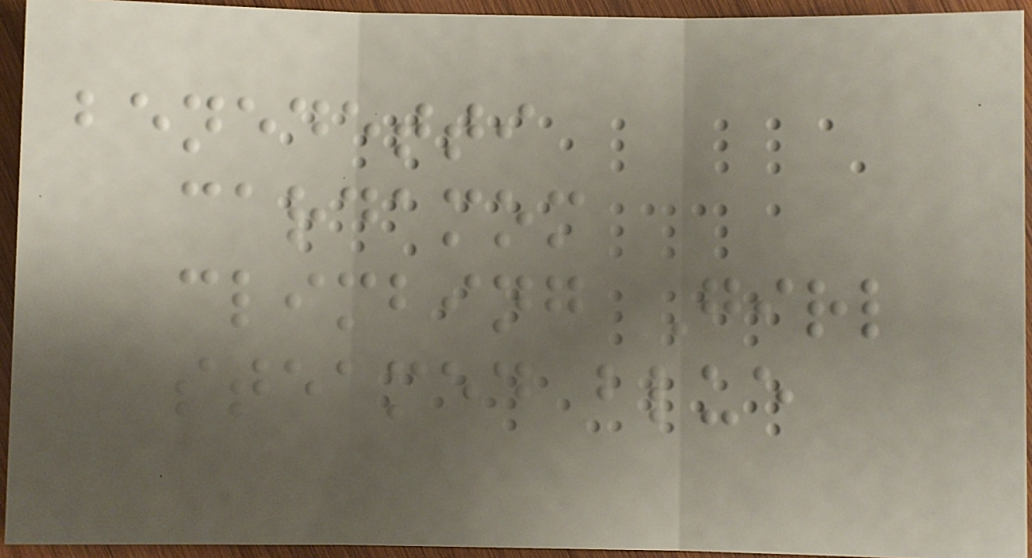benedetti
cardamom
climbing Girl
steamed blue
